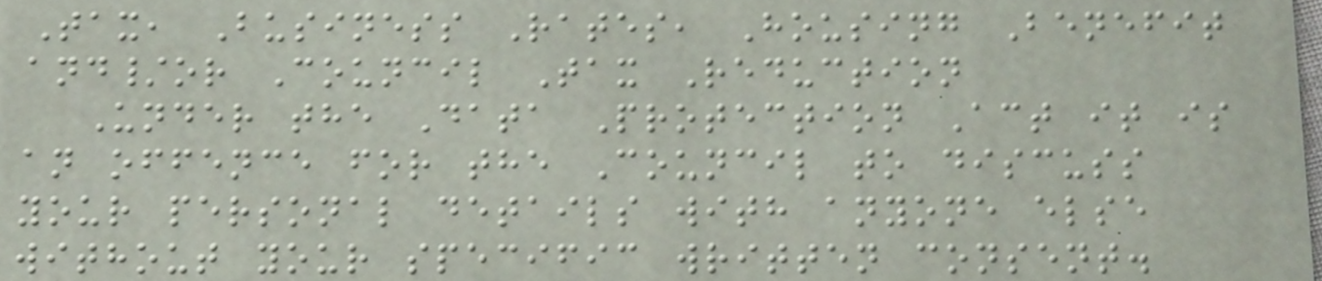Tax, Business Rates, Housing Benefit
and/or Council Tax Reduction
Under the Data Protection Act it is
an offence for the Council to discuss
your personal details with anyone else
without your specific written consent.
